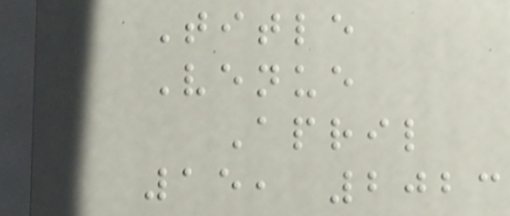Title
Venue
April
15, 2023
